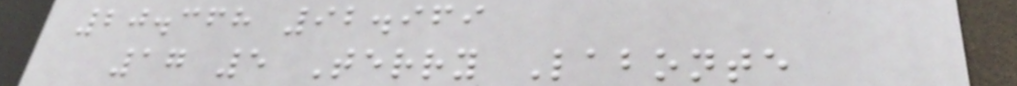20.368 92.969
17 5 Terry Labonte
